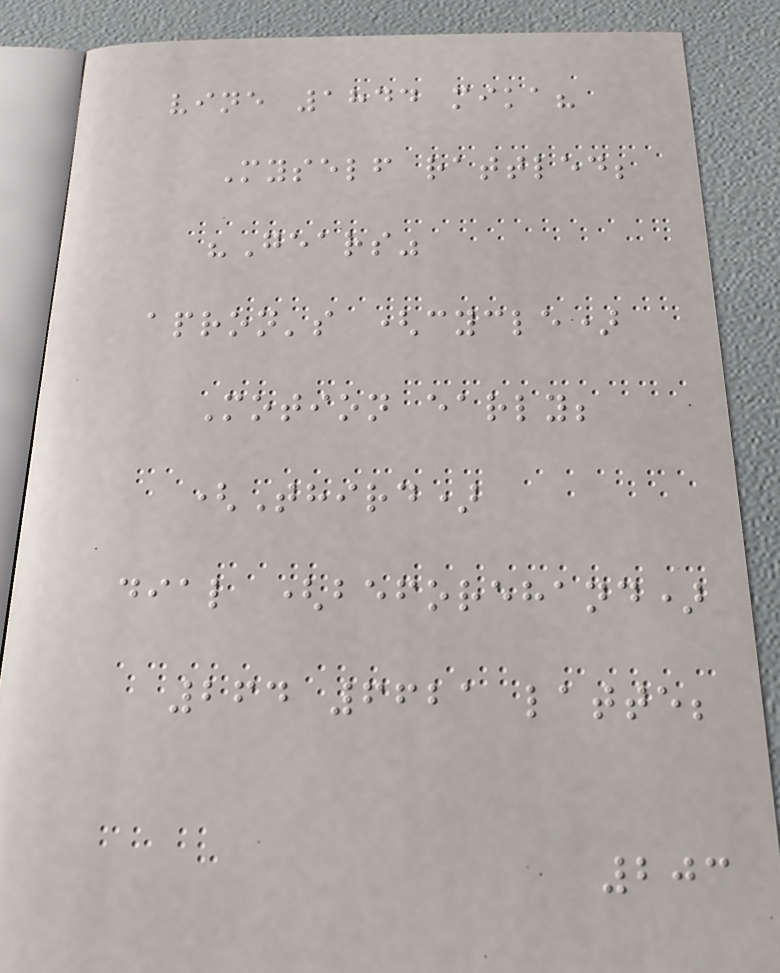vine 1844 mika?
Myself rattled;
"Gears"
apron's (cycle)
Motion early;
(Third)
dial (beforehand)
264 6621 latte;
203
